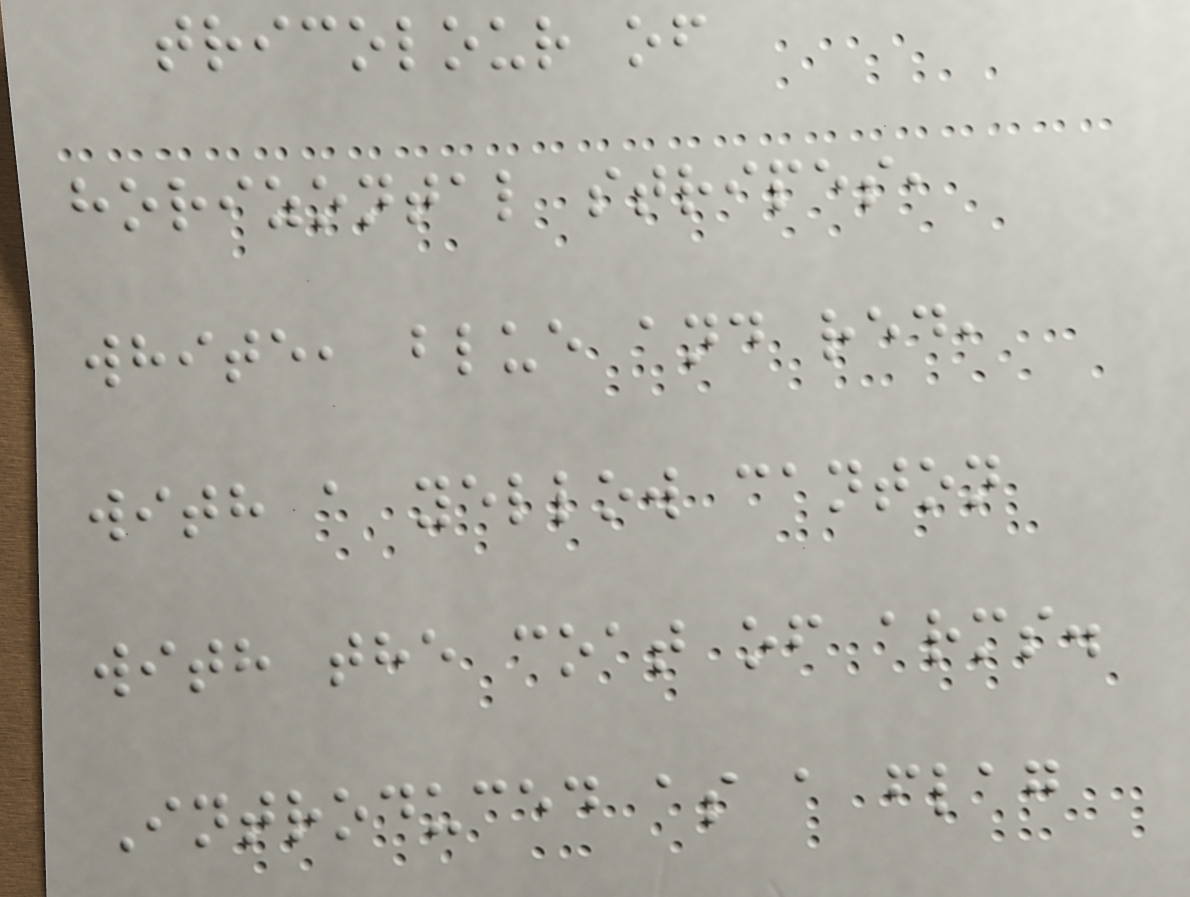tricolour of
horizontal stripes,
white, blue and red,
with a yellow canton
with the coat of arms.
Introduced as a flag
